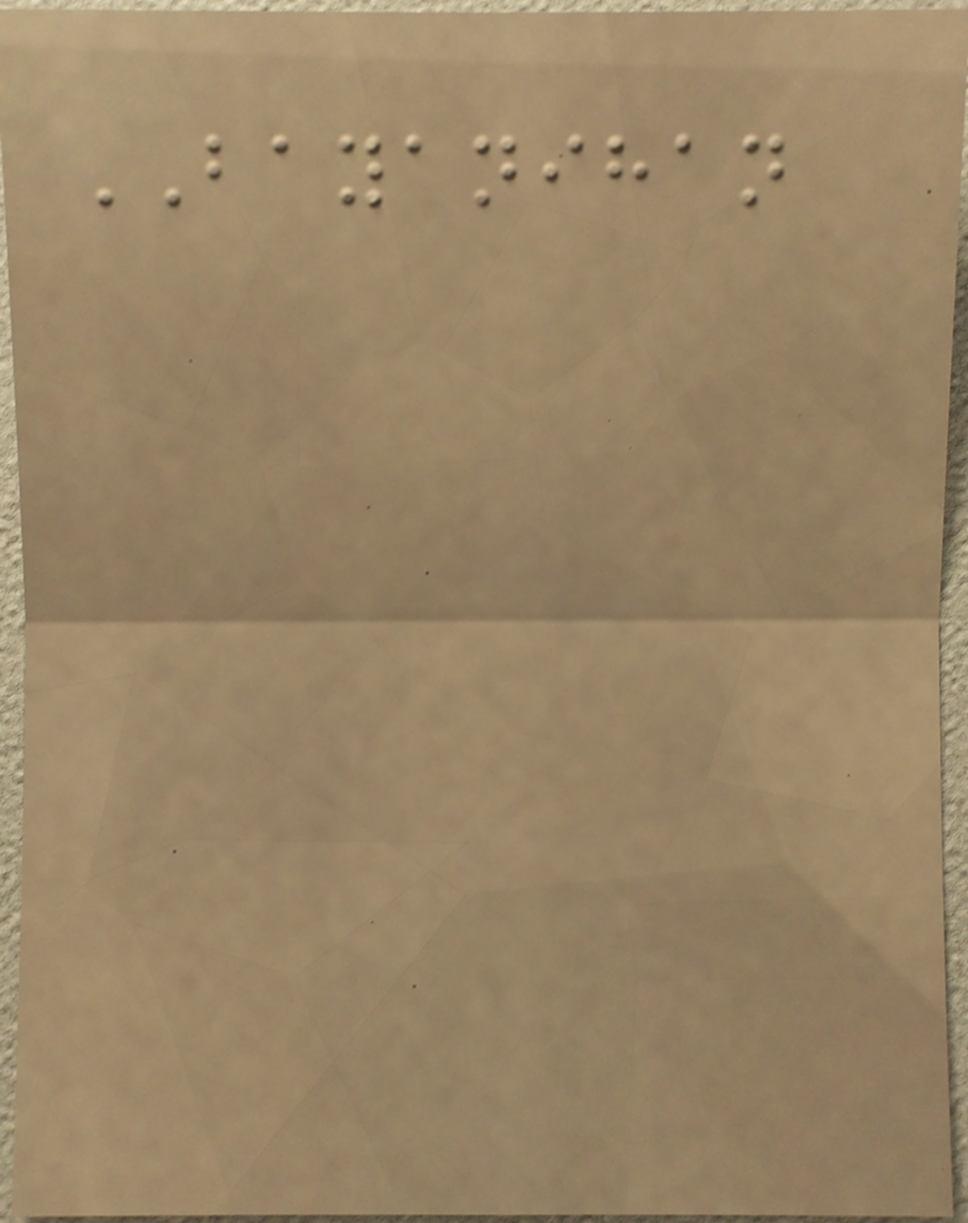BAYANIHAN
